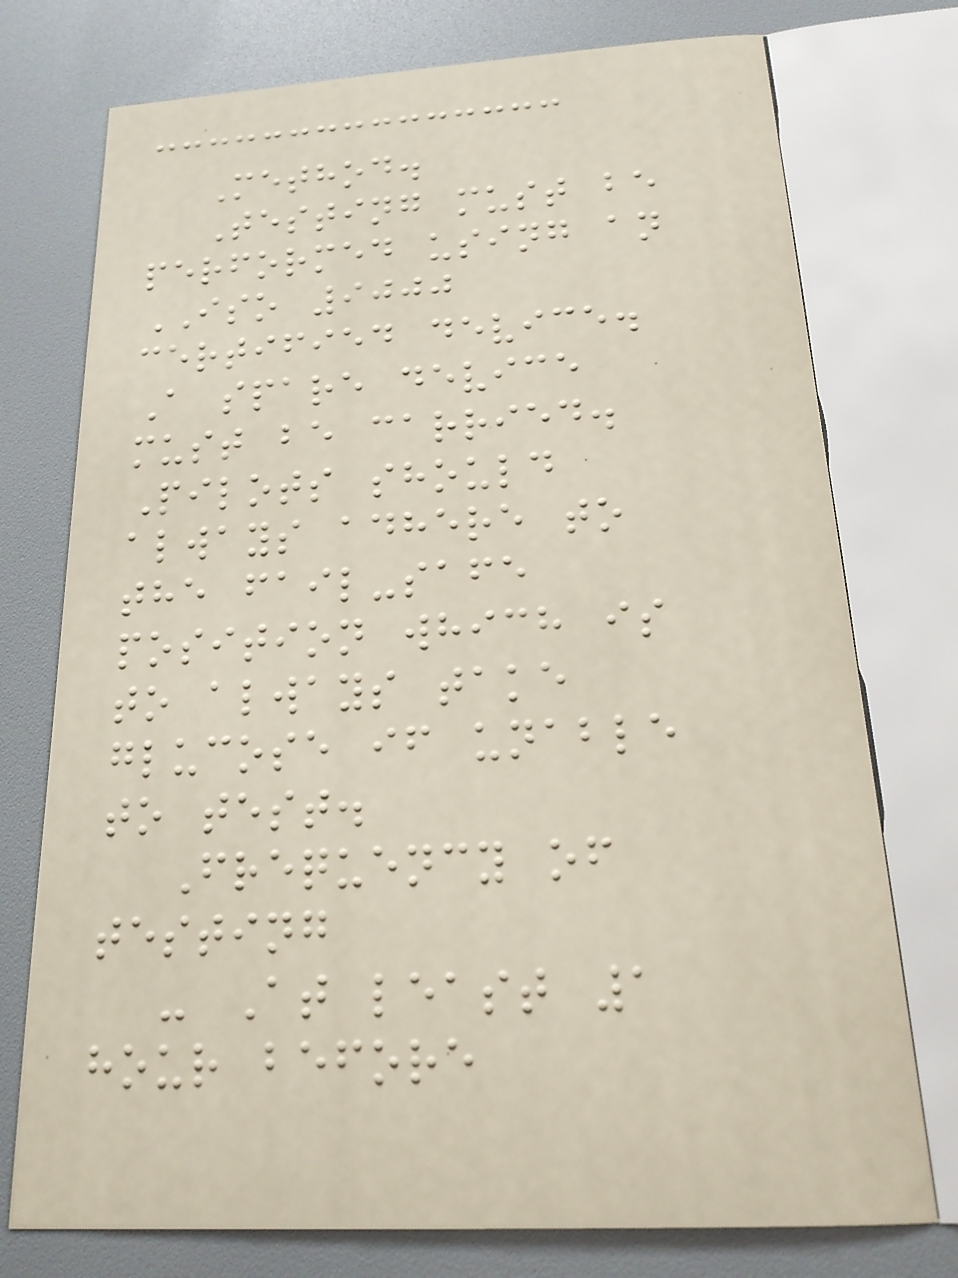Method.
Testing must be
performed using an
ISO 9000
certified device.
A spare device
must be carried.
Pilots should
always adhere to
the fail-safe
position which is
to always take
glucose if unable
to test.
Frequency of
testing
- At least 1
hour before
